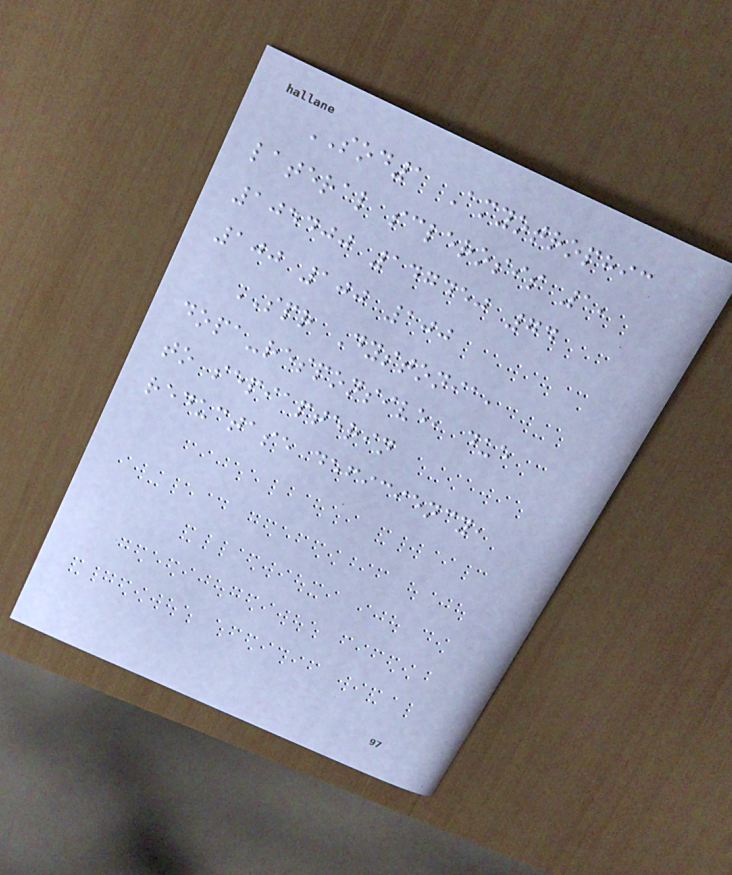SOD1 Amyotrophic
lateral sclerosis 1,
105400 147450 74
100 100 100
SPR Dystonia,
dopa-responsive, due
to sepiapterin
reductase deficiency,
